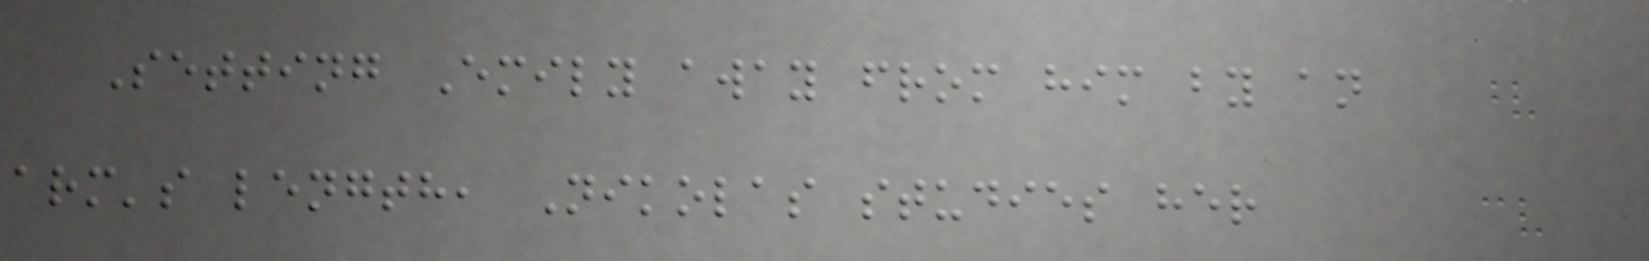Setting Emily away from him by an
arm's length, Nikolas studies her
